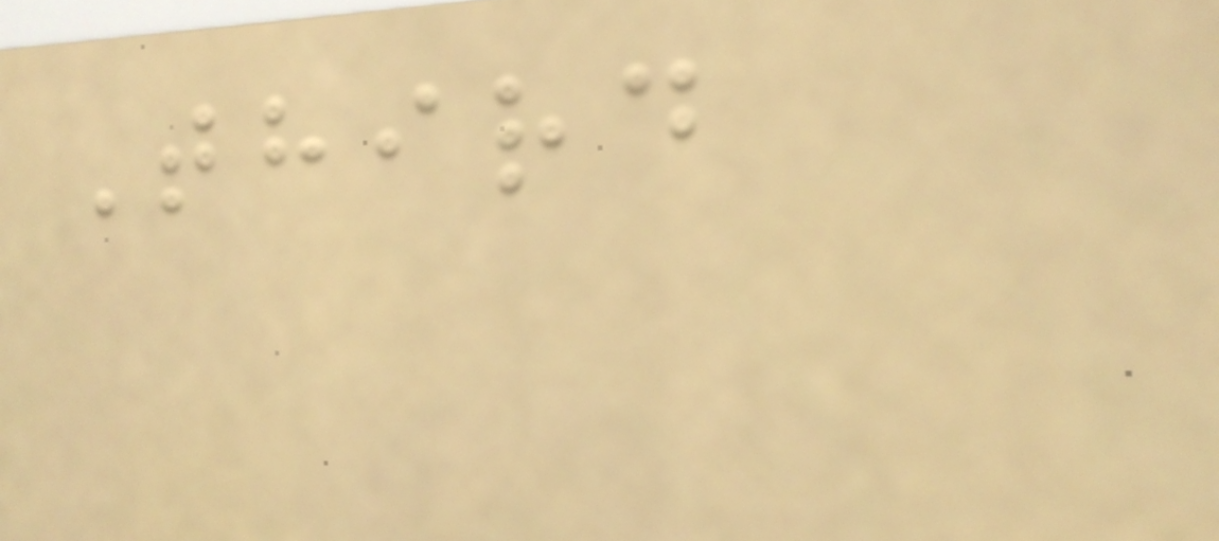Third
